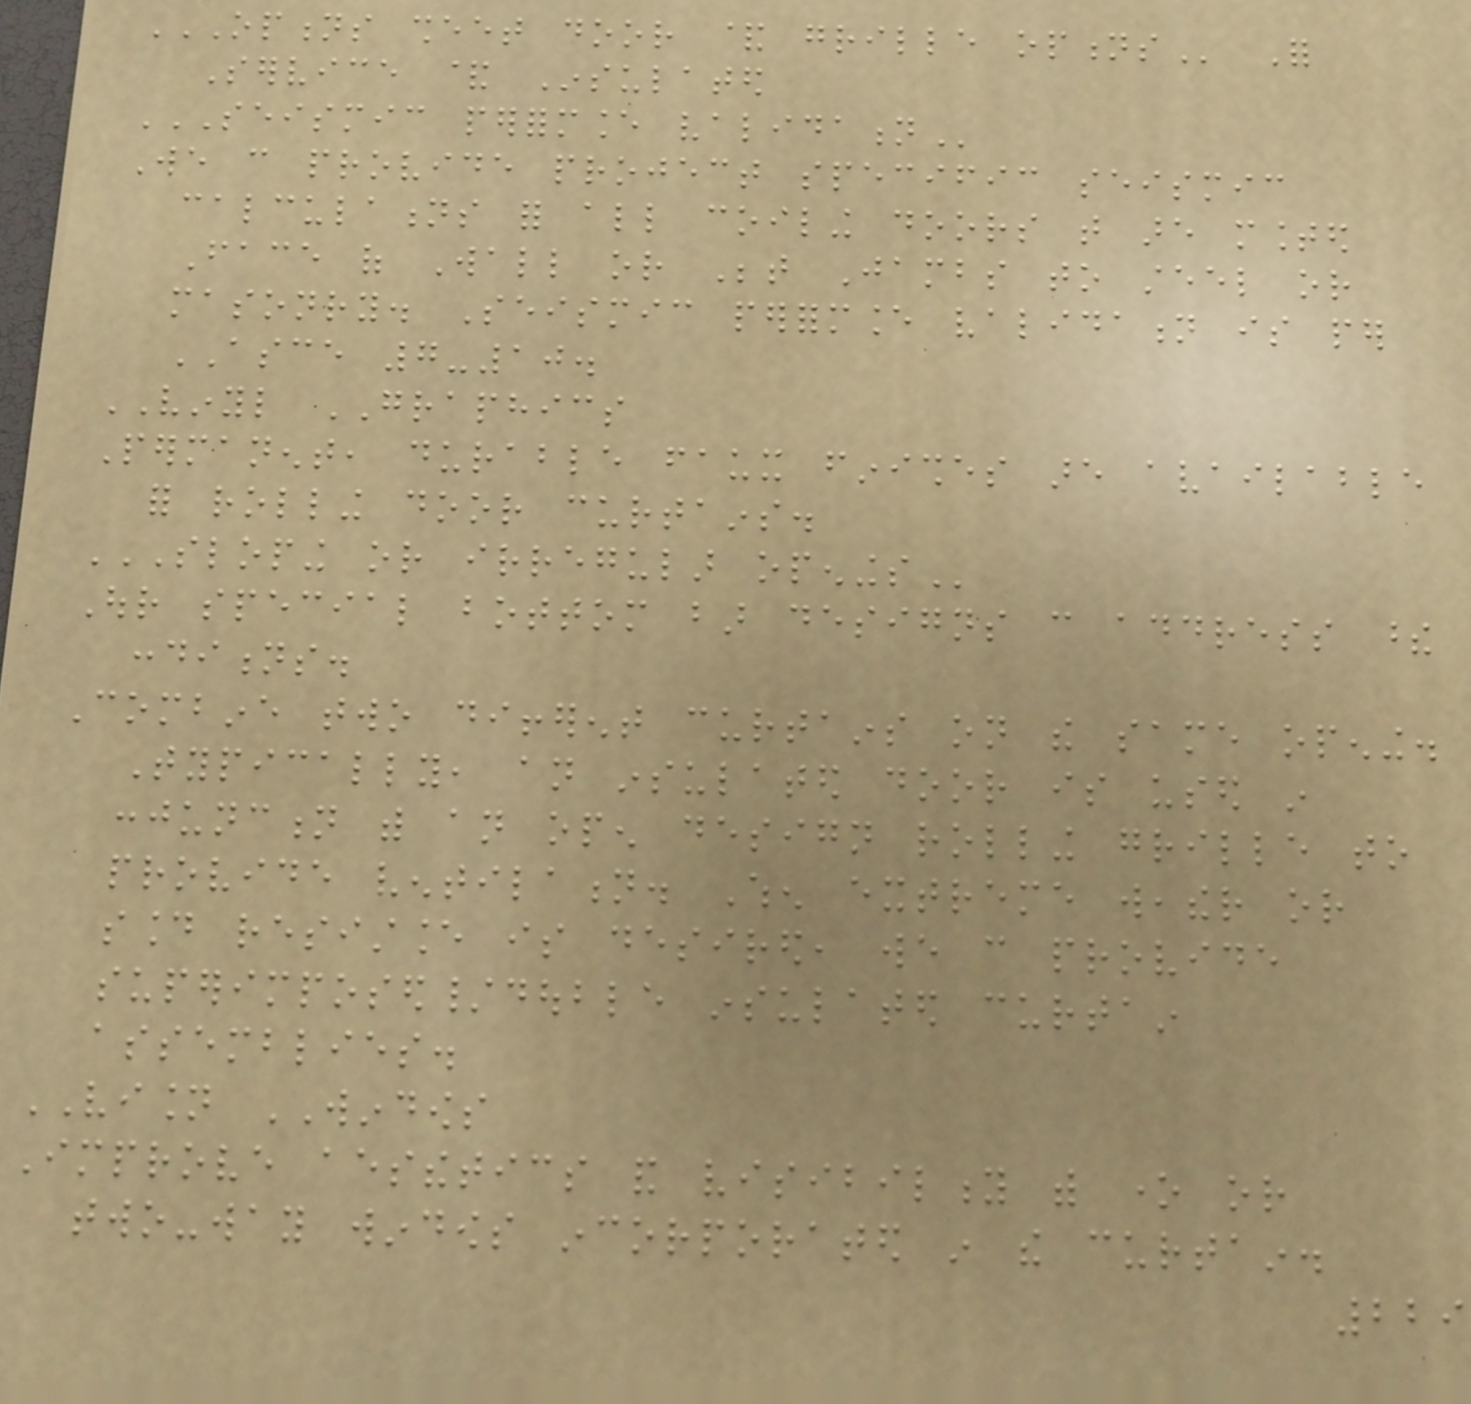OPTIONS SHEET DOOR & GRILLE OPTIONS For
Service & Insulated
SEISMIC PERFORMANCE VALIDATION
We can provide project specific seismic
calculations for all coiling doors that are mounted
Face of Wall or Between Jambs to steel or
masonry. Seismic performance validation is per
ASCE 7-10.
VINYL GRAPHICS
Permanent, durable faux finishes are available
for rolling door curtains.
SLOPING OR IRREGULAR OPENINGS
Our special bottom bar designs can address these
conditions.
Combine two different curtains on the same opening.
Typically, an insulated door is used in
conjunction with an open design rolling grille to
provide ventilation. When extreme weather or
sound resistance is desired, we can provide
superimposed/double insulated curtain
assemblies.
VISION WINDOWS
Improve aesthetics and visibility with one or
two-way windows incorporated in the curtain.
229
